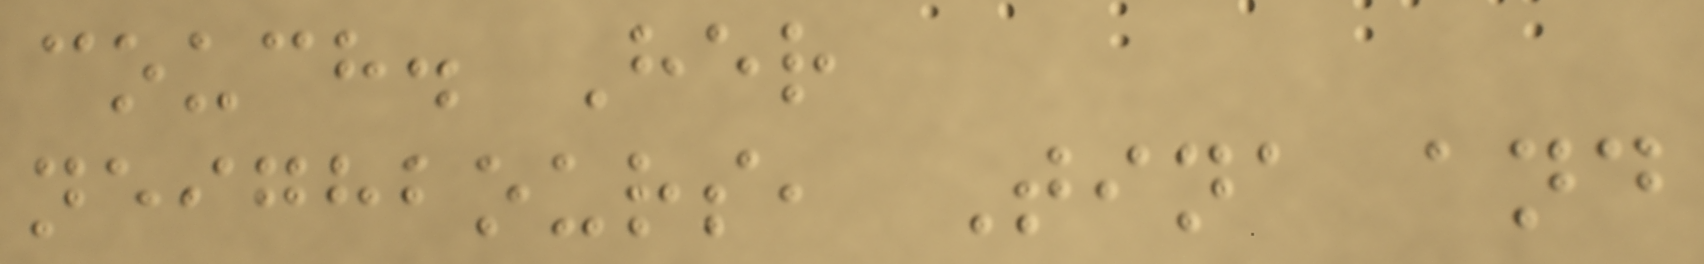couch. Her
neighbours, Tina and
